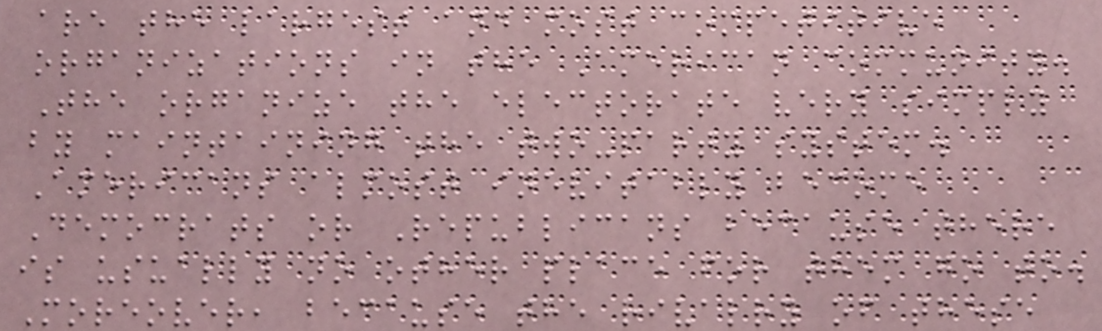are the largest and most competitive
organizations in the American community.
The organize the electorate very simply
by maintaining the two-party system.
Americans almost inevitably become
Democrats or Republicans because there
is usually no other place for them go to.
Moreover, because the rivalry of these
